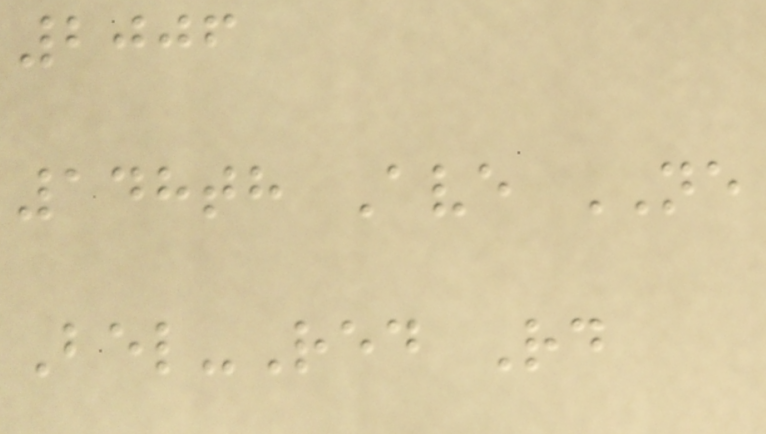2006
148th Ave NE
Bel-Red Rd
